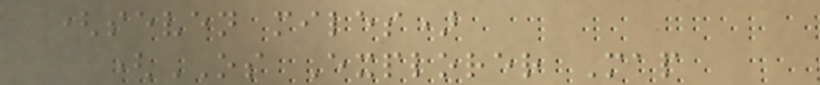(seven miles)
(OS Explorer Map
